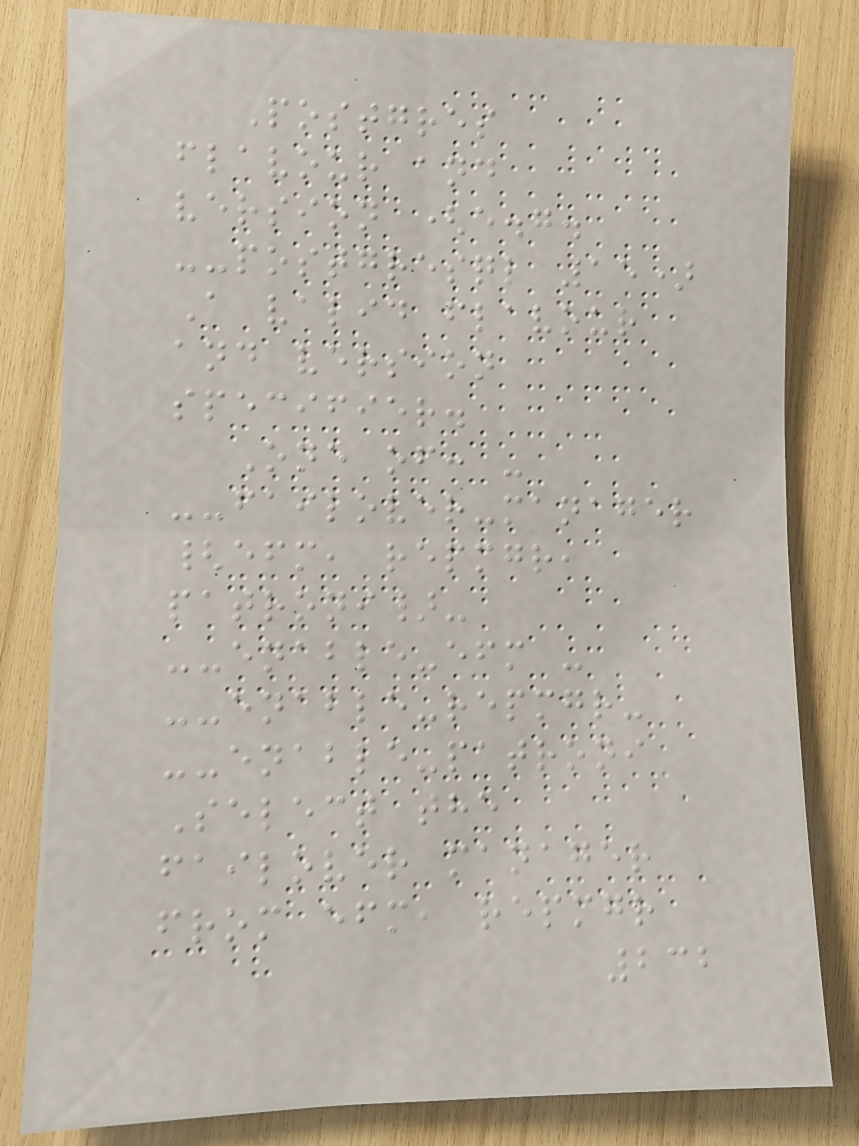Postgres
flavour and
version (e.g.
--postgresql 15)
A valid flavour
and version
specifier.
One of: -
--failover-manager
{efm, repmgr,
patroni}-
--enable-efm -
--enable-repmgr-
--enable-patroni
Select the
failover manager
from efm, repmgr
232
